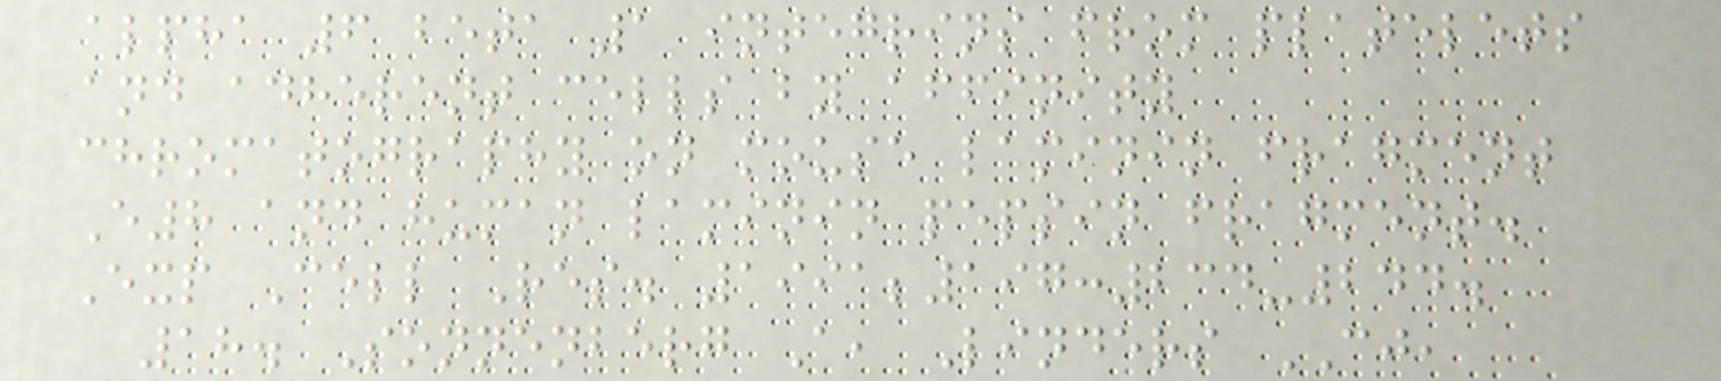alpha 6 beta 1 integrins from platelets
and adherent cells by affinity
chromatography on mouse laminin fragment
E8 and human laminin pepsin fragment.
Exp Cell Res. 1991;197:234-244.
18. Sonnenberg A, Linders CJ,
